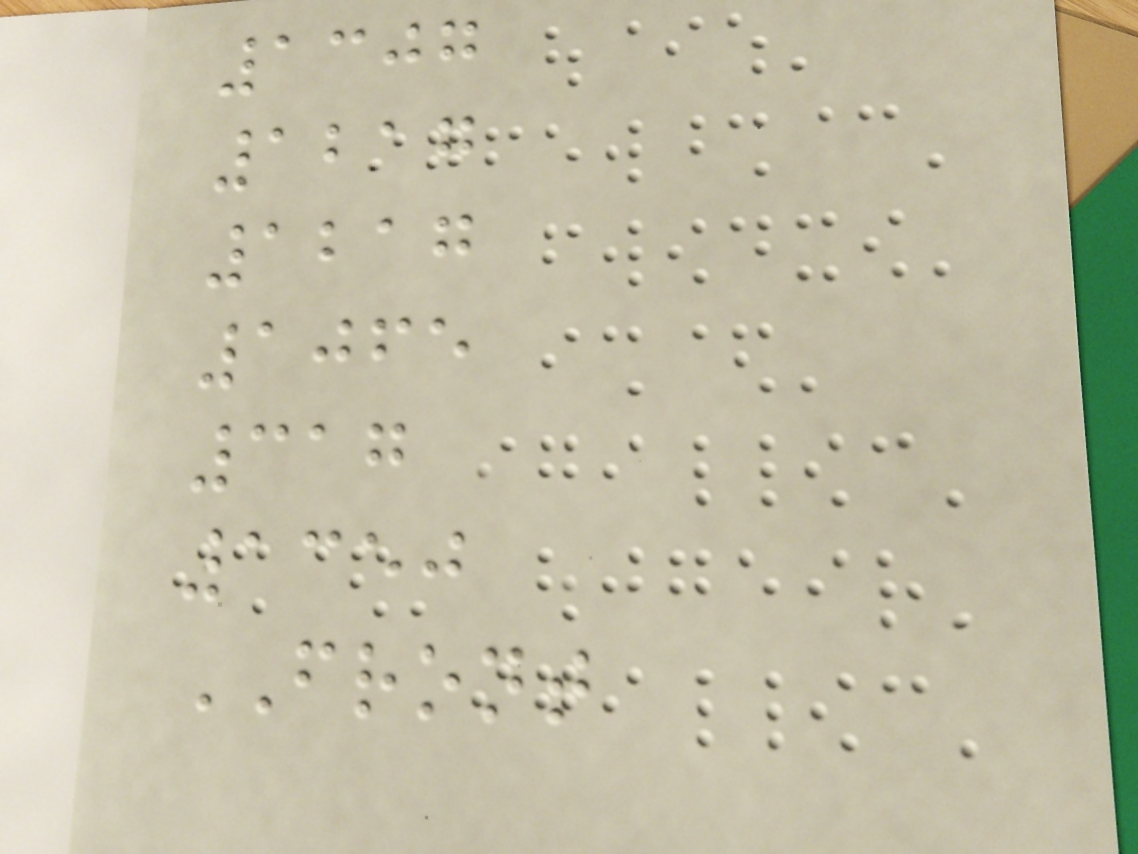1307
1217
1217
1065
317
1350
FRONT
